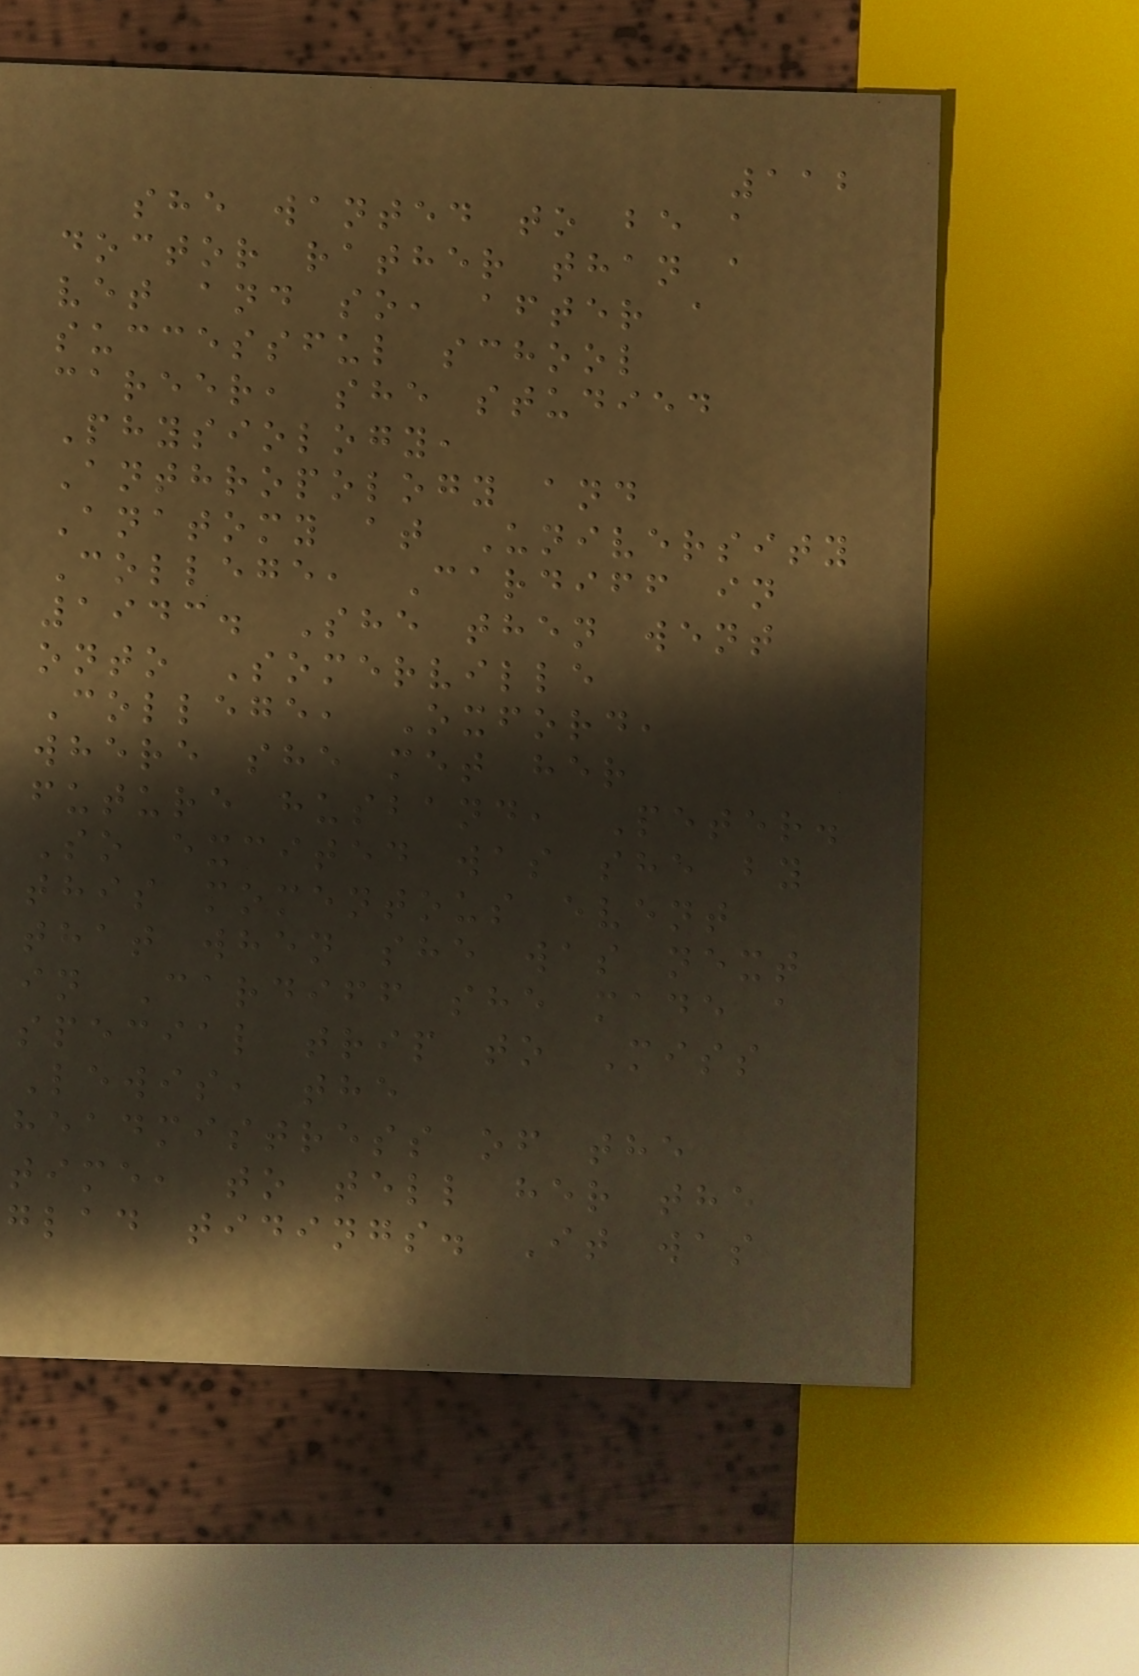112
she wanted to be a
doctor rather than a
vet and so, after a
successful school
career, she studied
Physiology,
Anthropology and
Anatomy at University
College, Cardiff in
1943. She then went
onto Somerville
College, Oxford,
where she met her
future husband, Peter.
So excited was she by
this momentous event
that when she was next
in Cardiff she made a
special trip to Miss
Lewis, the
headmistress of the
time, to tell her the
glad tidings. It was
